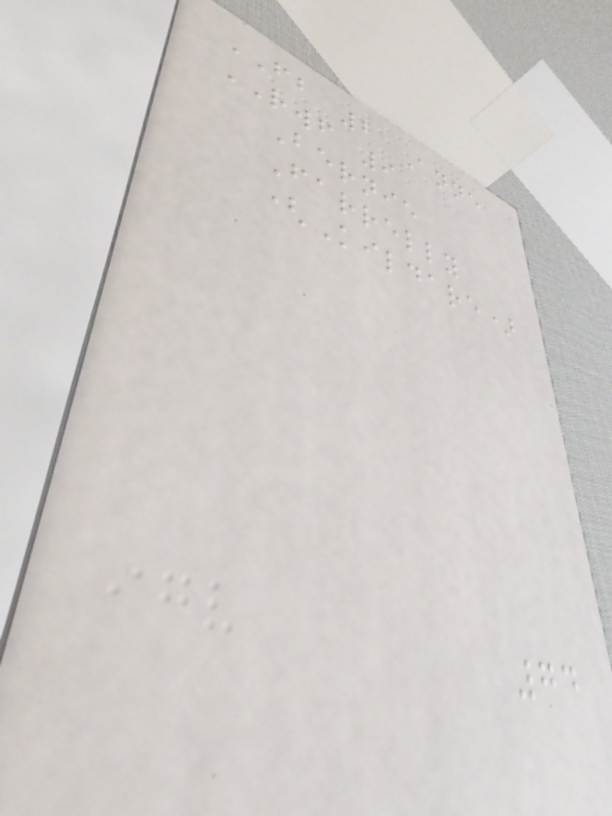FB 2 Anne
RWF 9
Bernie
Farrelly
(Kildare)
74
